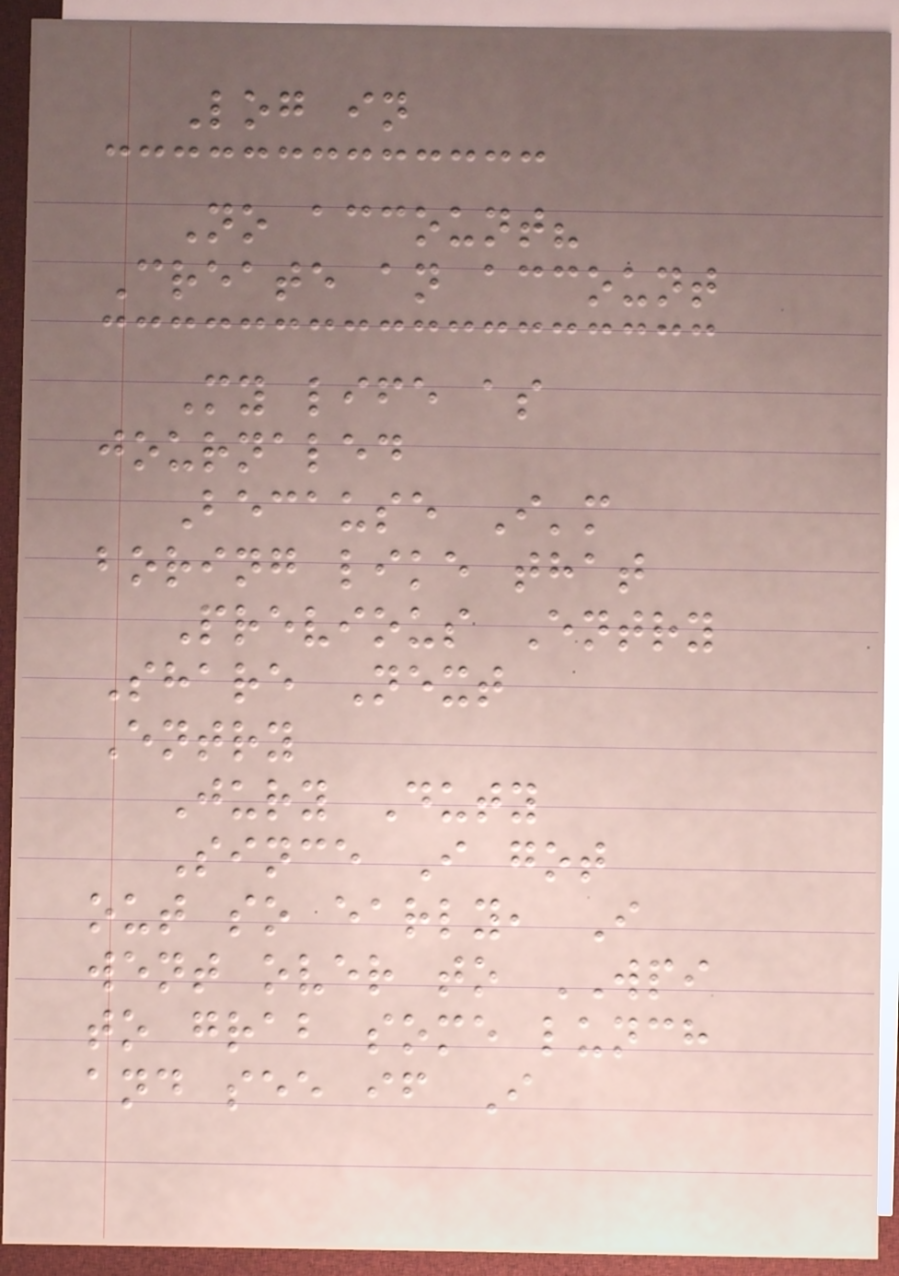Log in
No account?
Create an account
My life as
journaled
Because I'm
boring like that
Previous Entry
Share Next
Entry
Jury Duty
Since I got
out so early, I
went over to WPI
to grab some lunch
and see if I
